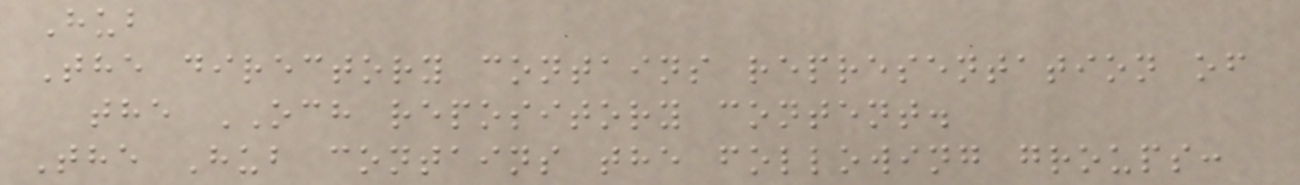Hub
The directory contains representation of
the OCH repository content.
The Hub contains the following groups:
